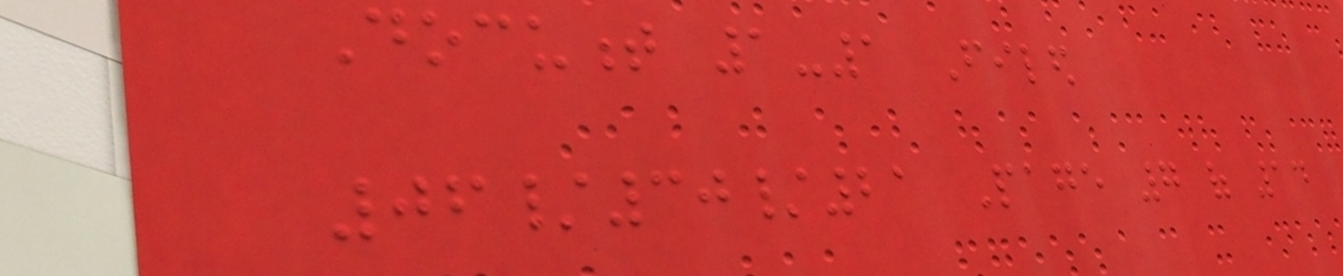Document 1-1 Filed
06/30/21 Page 7 of 14
